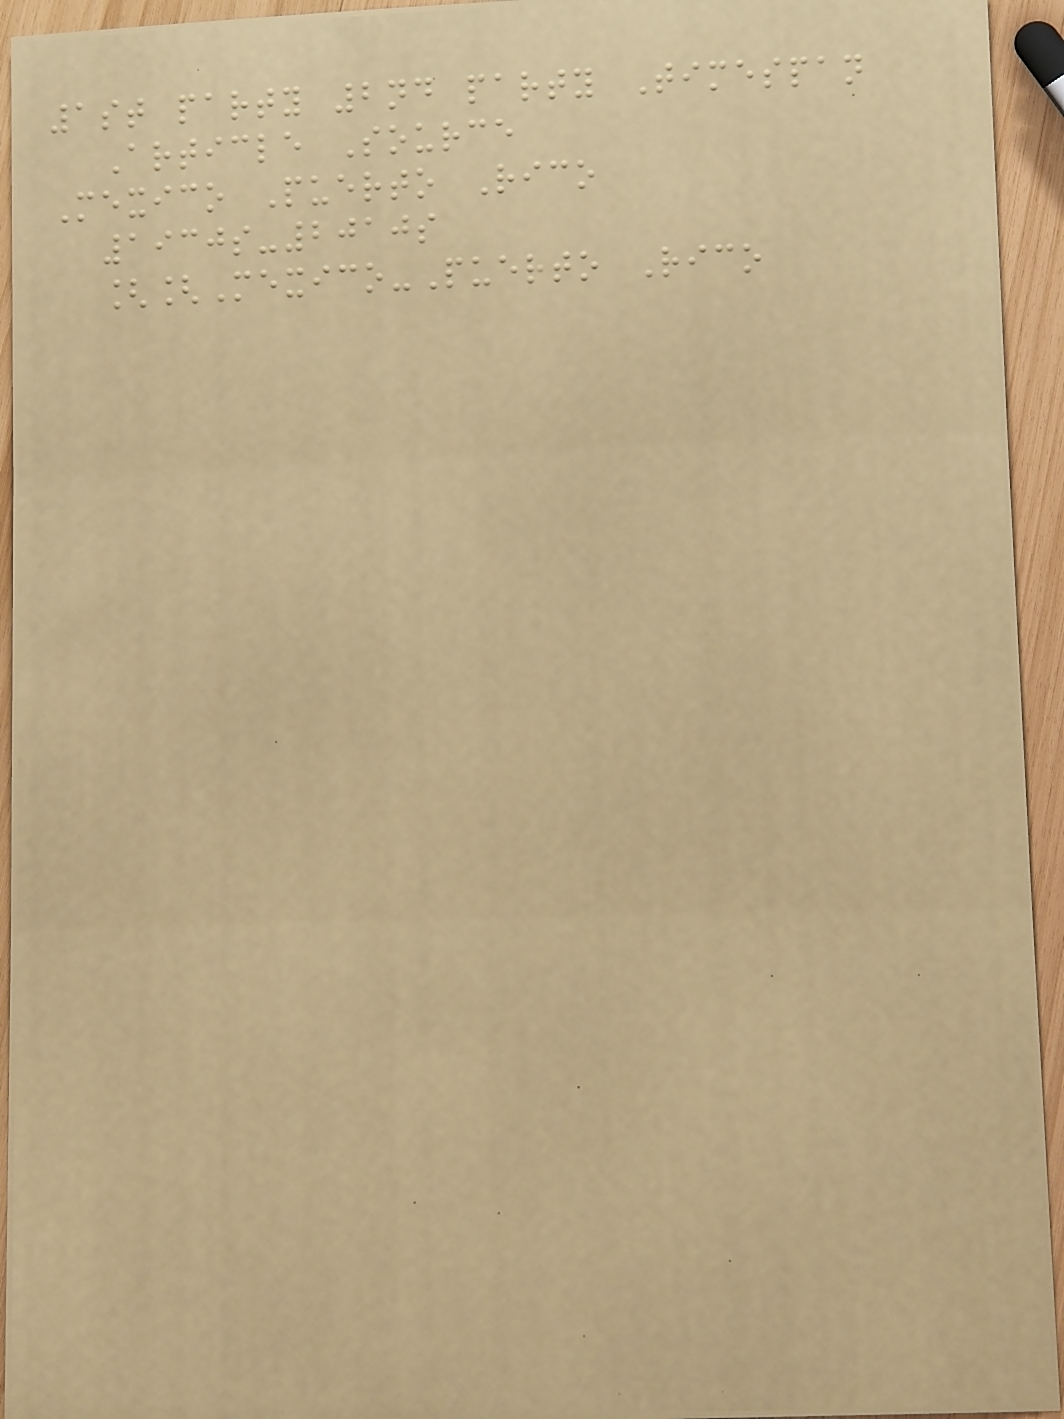1st party 2nd party Timespan
Article Source
Mexico Puerto Rico
1930s-2010s
[[Mexico-Puerto Rico
